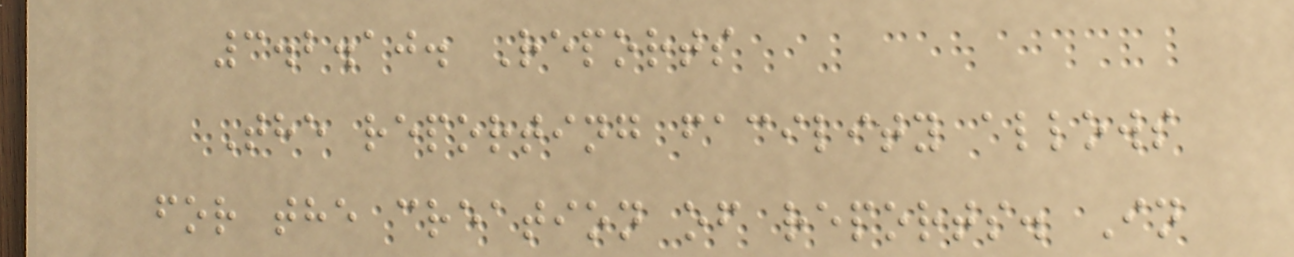3.2.10. Reports
The reporting facility allows
for the creation of reports. In
